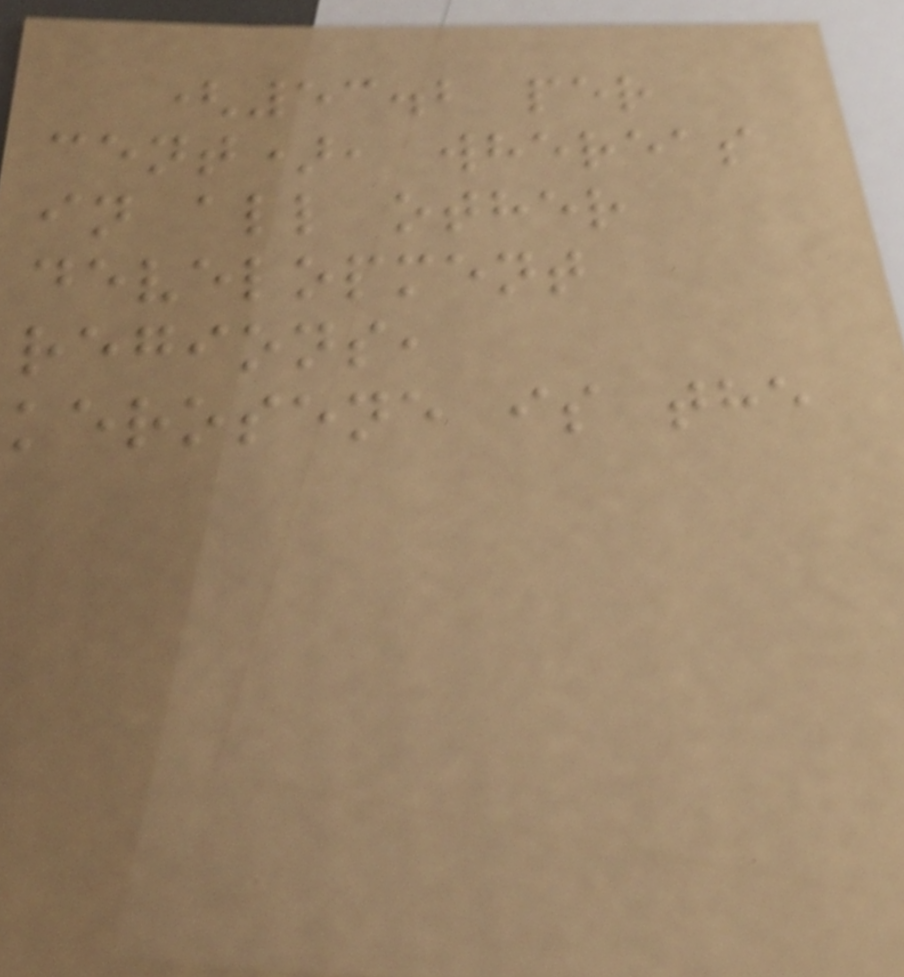(53.2 per
cent), whereas
in all other
development
regions,
kerosene is the
